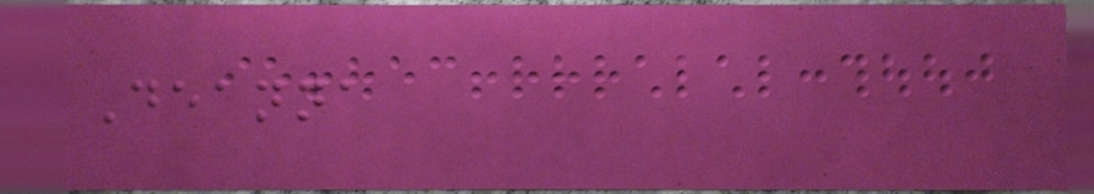Deanna
